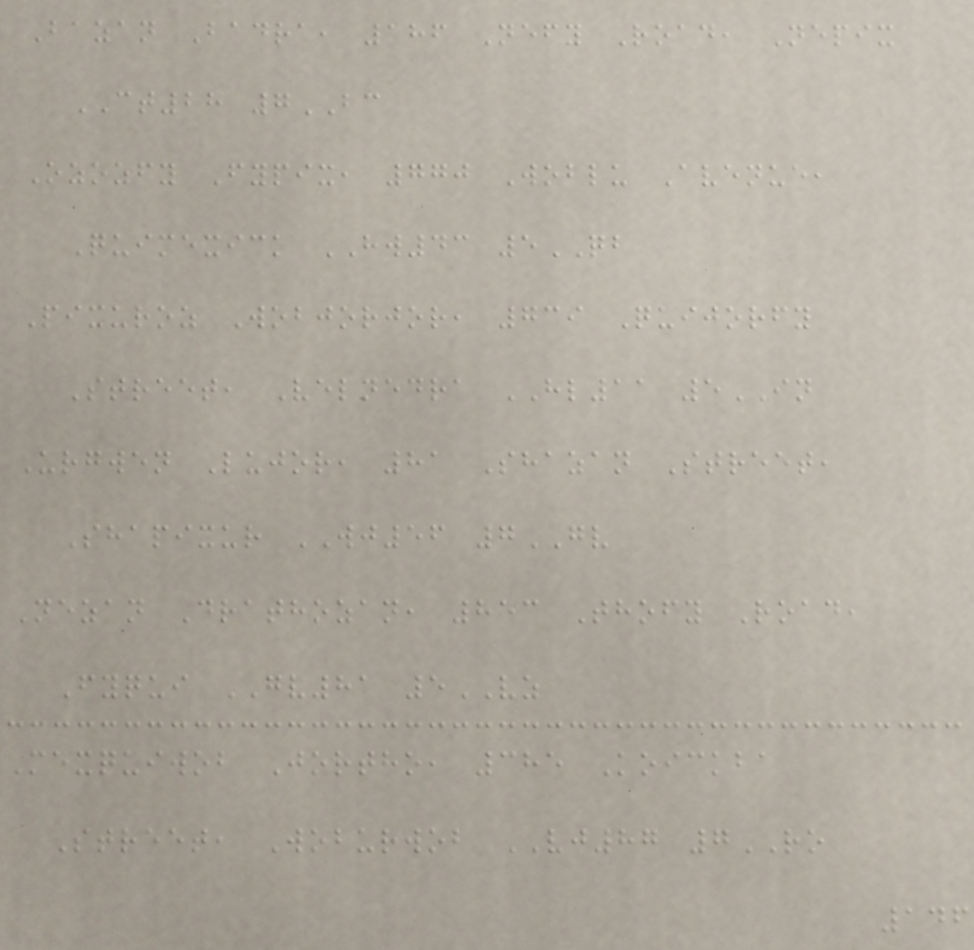Bazan Badra, 186 Nefy Road, Nepix
CT28 7BC
Ozozfy Fypix, 770 Woblu Avenue,
Quimexick HW43 5QB
Pixuroz Wobjorjor, 739 Quijorfy
Street, Velnedra HL11 5IN
Urgwen Lujor, 81 Shazan Street,
Shapixur WJ56 7GV
Nezan Drathozan, 853 Thofy Road,
Fyqui GV81 5VZ
Mexquiwob Jortho, 385 Koickba
Street, Woburwob VJ87 7RO
146
